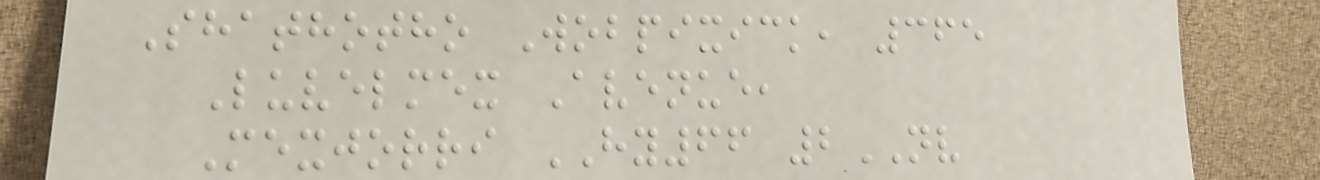Shathotho Wobpixick, 365
Luvelmex Avenue,
Mexjorri HY66 2NV
